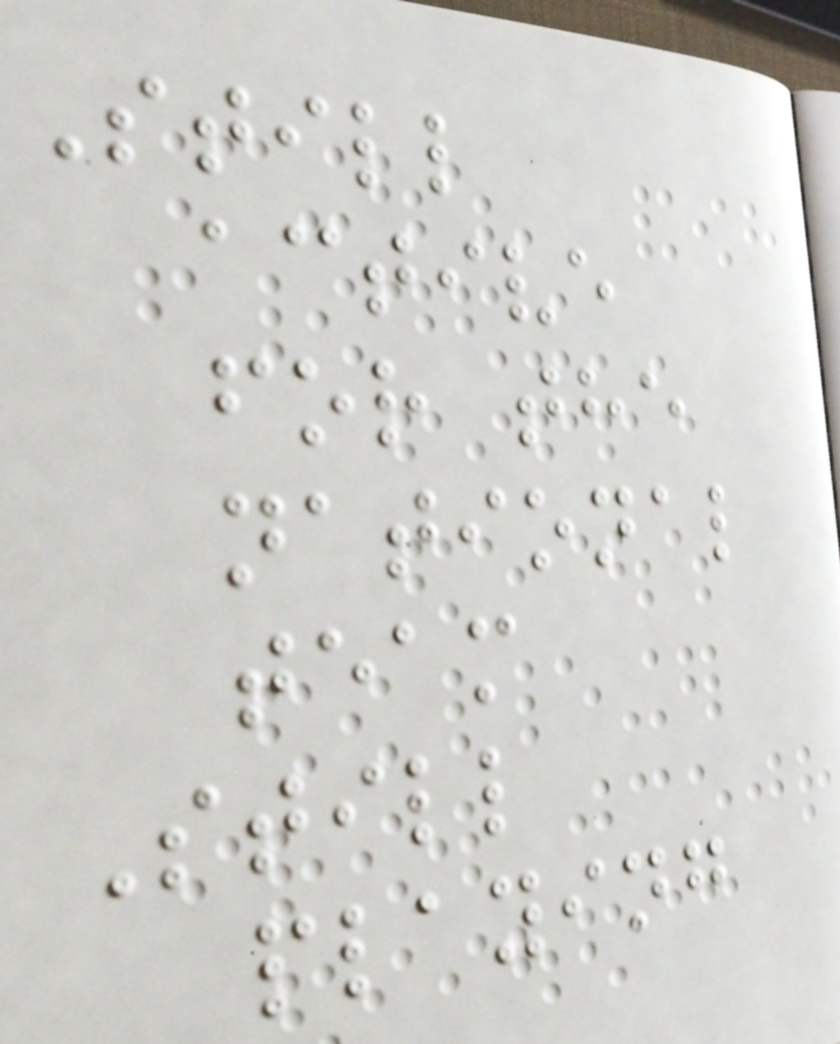Still
active
for the
national
team
Still
playing
